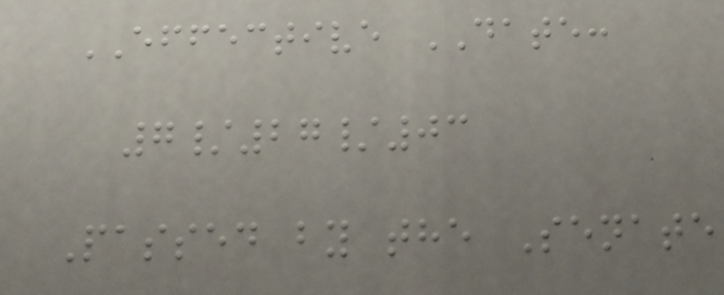EFFECTIVE DATE:
7/27/03
Passed by the Senate
